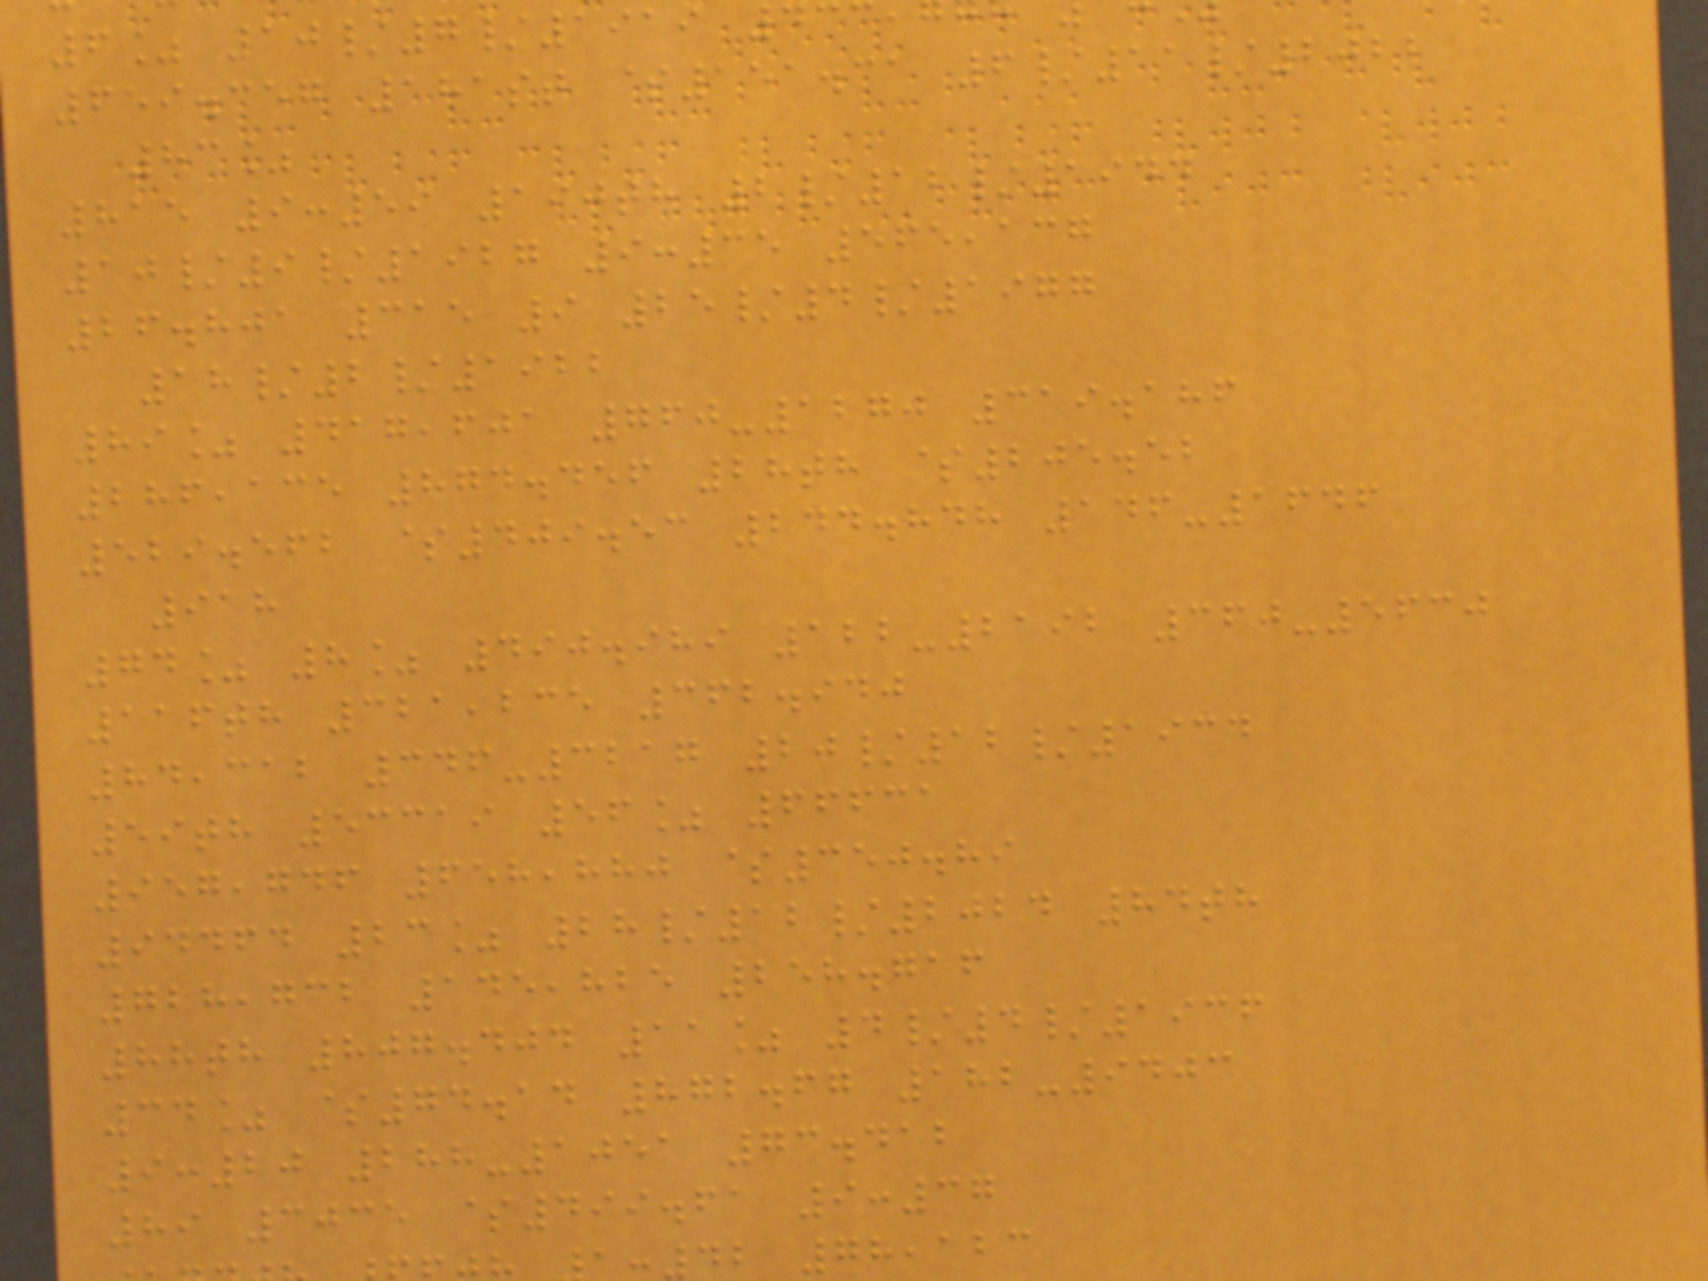6% 10/7/1919 43
659.357 181st $151.31 6/11/2022
83%
815 9:59 190th 2/12/1944
10/9/1927 9:35 565,137
26.801 315 9 25/4/1977
18/2/1922
89% 417,601 760-1270 319.186
286,135 874.456 28th $205.52
529.562 $409.53 244.848 146-1646
918
74% 8% 490.989 122-2192 360-5630
116th 321,235 362.940
84,312 346-3217 20/12/1934
59th 53319 56% 66631
957,746 658,880 $350.89
94464 23% 28/12/2024 84th
728,732 145,825 258.716
88th 807.404 11% 4/4/1936
34% $74.14 872.67 182-9403
9:20 288-1051 73.412
89 3035 $499.61 9:37
42 78,123
